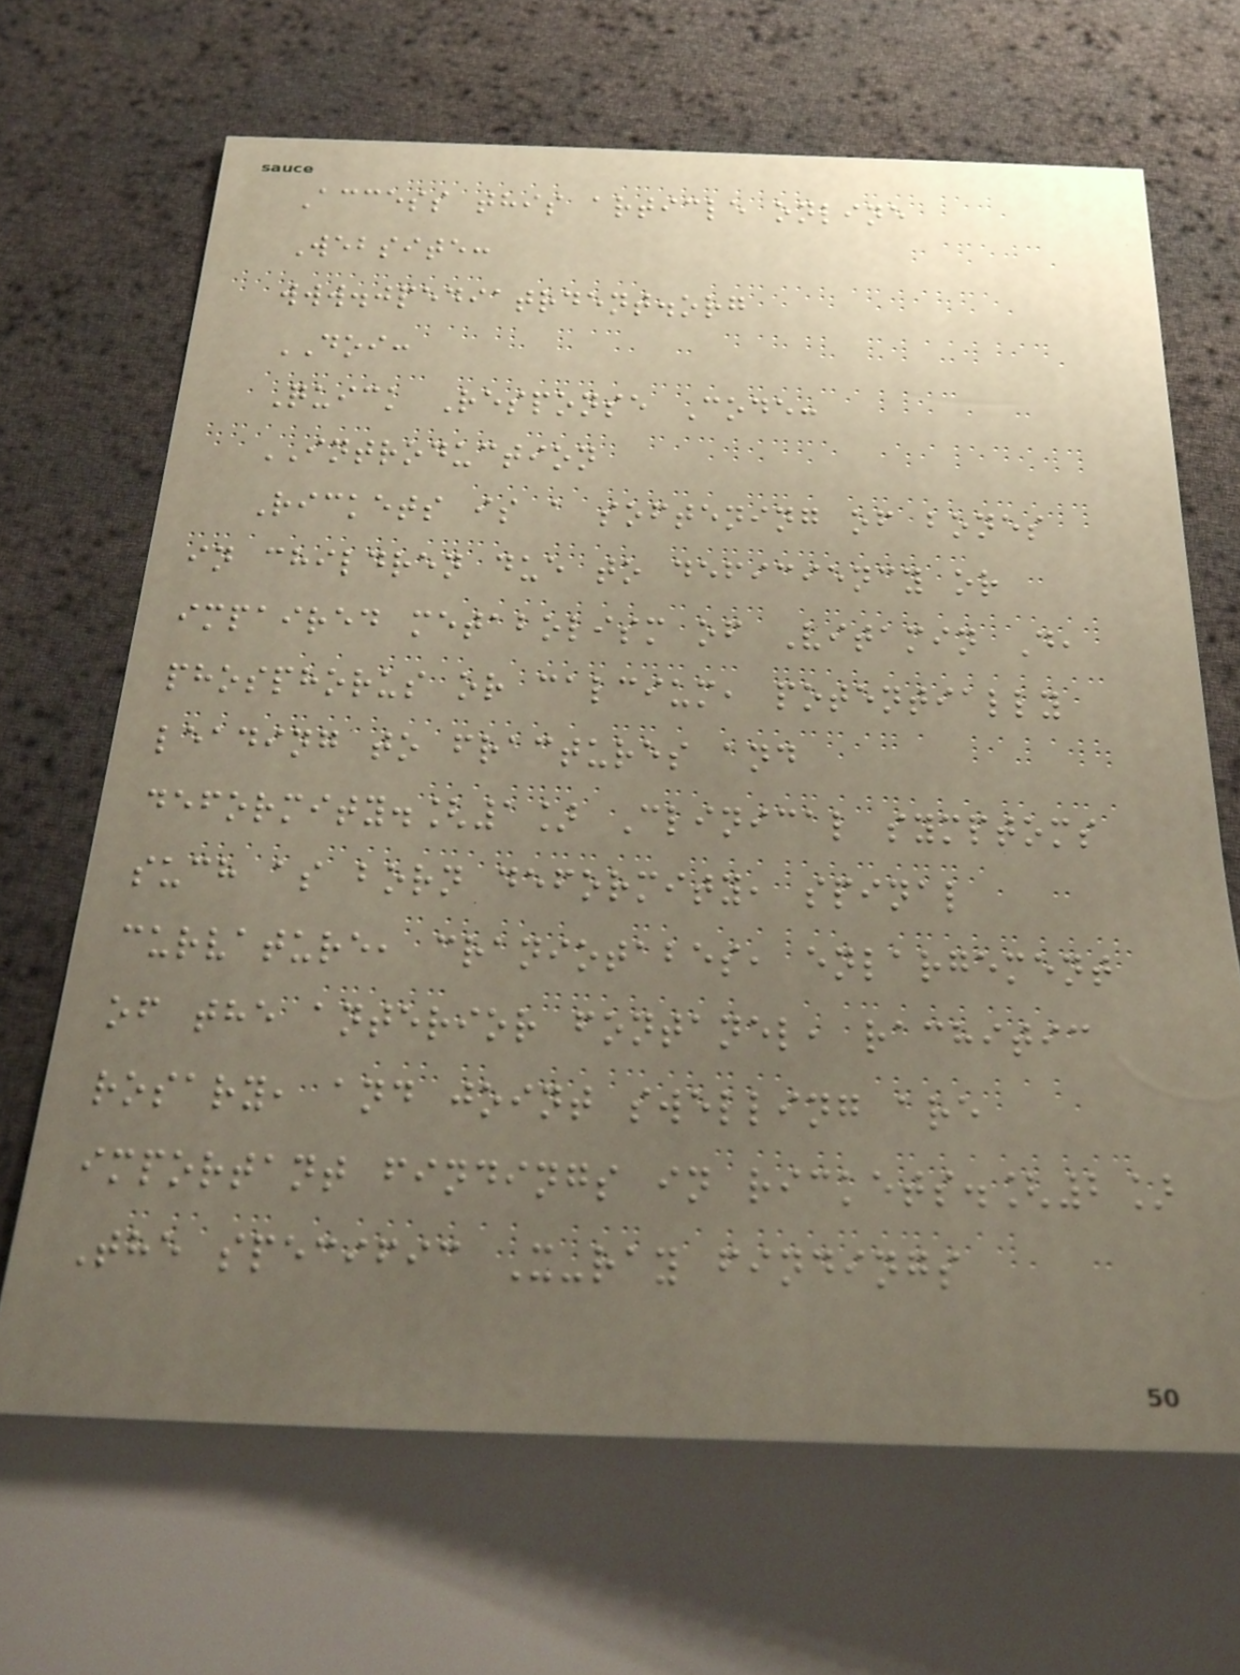Access this article online
Website:
www.jpediatrdent.org
DOI:
Quick Response Code:
INTRODUCTION
Rickets is a softening of bones
in children due to deficiency or
impaired metabolism of Vitamin D,
phosphorus or calcium, potentially
leading to fractures and
deformity.[1] Clinical symptoms
such as born deformity, spinal
curvature, craniotabes, enlargement
of the anterior fontanel, rachitic
rosary, and joint swelling are
important findings in rickets.[2]
The specific X-ray findings
